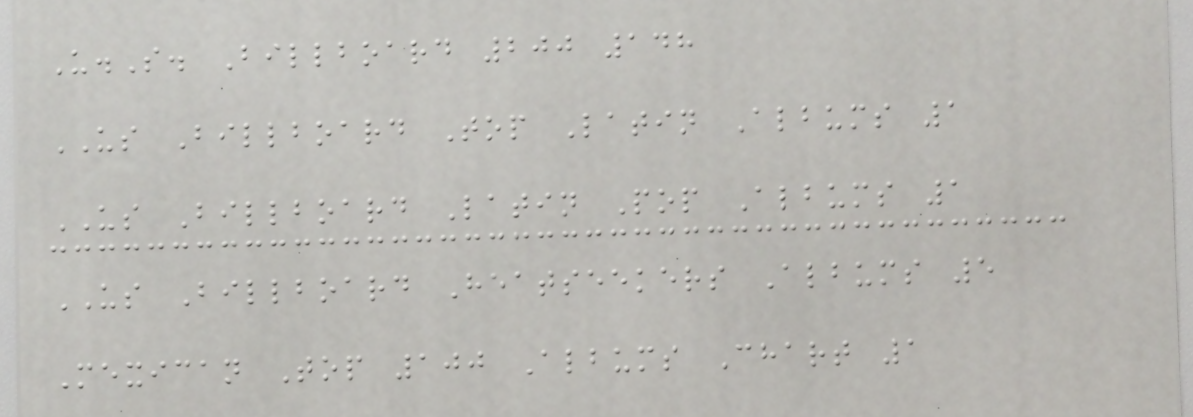U.S. Billboard 200 148
US Billboard Top Latin Albums 1
US Billboard Latin Pop Albums 1
US Billboard Heatseekers Albums 5
Mexican Top 100 Albums Chart 1
